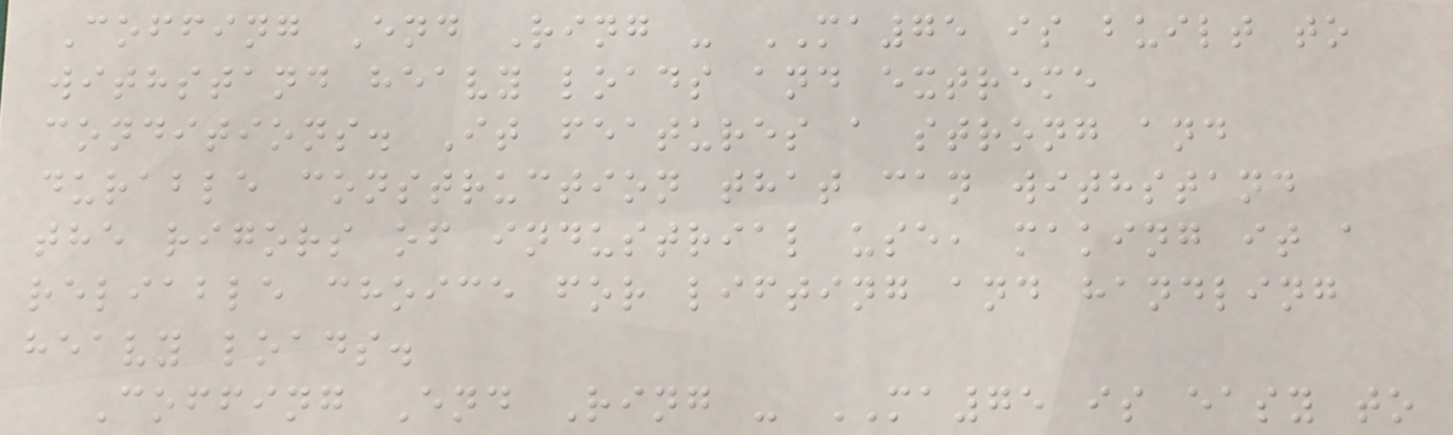Coffing End Ring - MA75 is built to
withstand heavy loads and extreme
conditions. It features a strong and
durable construction that can withstand
the rigors of industrial use, making it a
reliable choice for lifting and handling
heavy loads.
Coffing End Ring - MA75 is easy to
